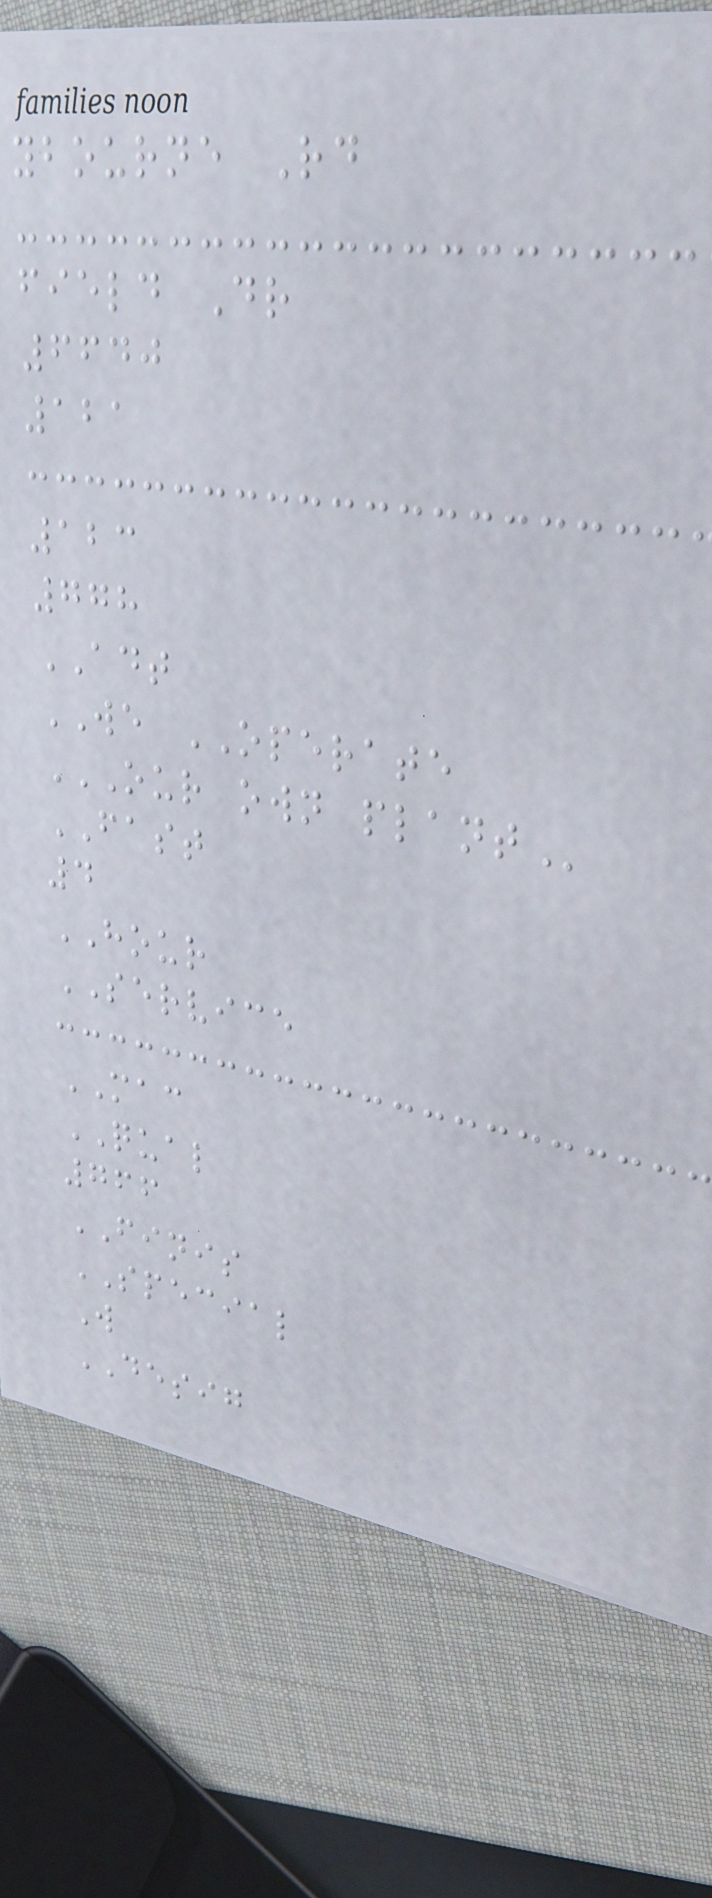ybourne Rd
field Dr
6640
121
123
778
ADT
WE OPERATE
OUR OWN PLANT
FAST
4
HOUR
SERVICE
MAC
QUAL
766
FINIS
SPECIAL
W
DESIG
